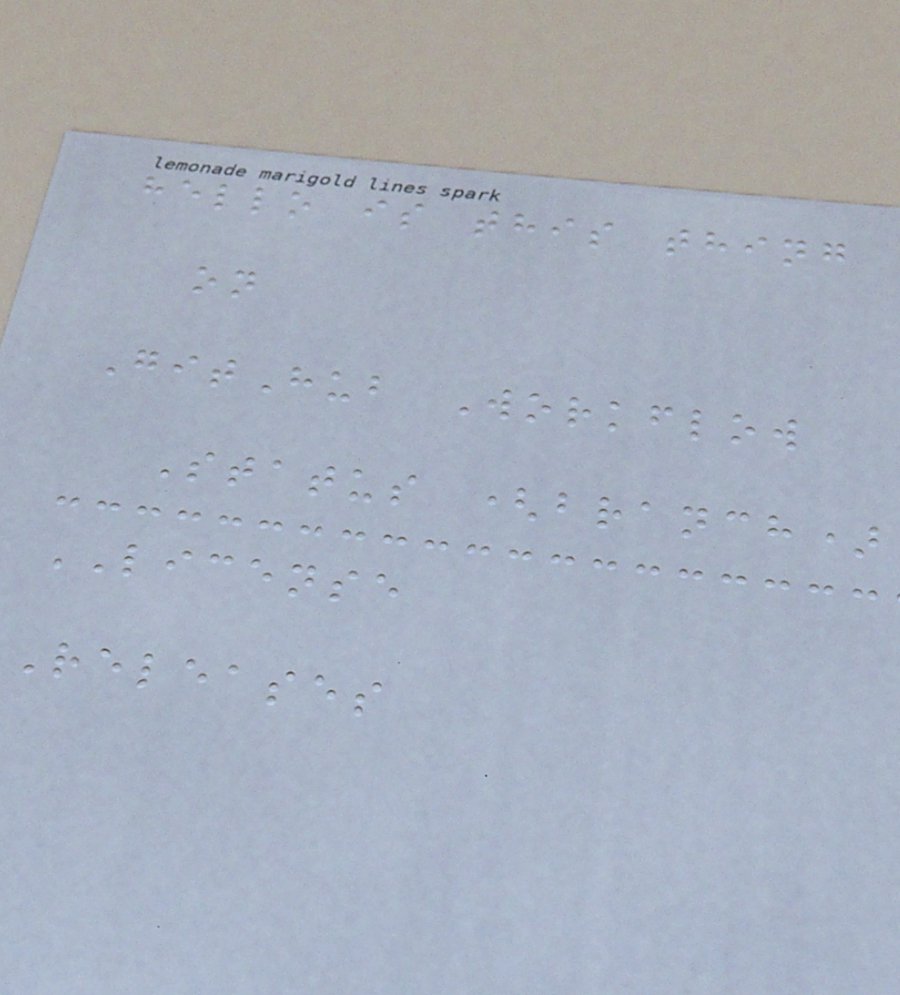hello is this thing
on
GitHub Workflow
Status (branch)
LICENSE
Releases
